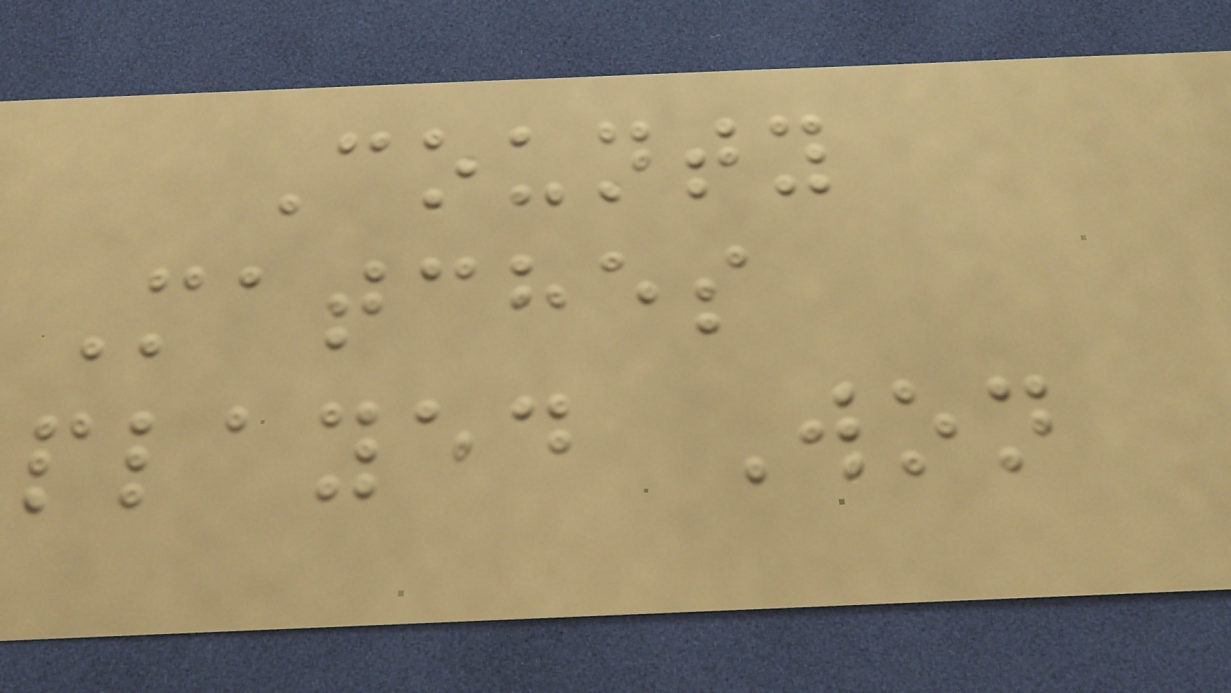County
Matches
played Won
